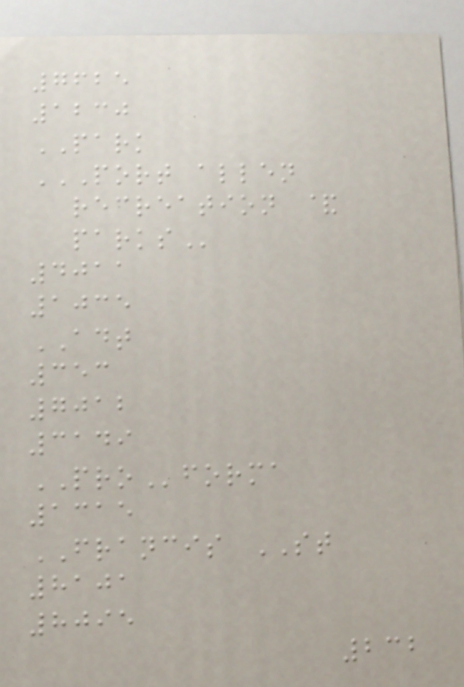7625
1230
PARK
PORT ALLEN
RECREATION &
PARKS
4011
1035
ADT
353
7012
3149
PROforma
1315
FRANCIS ST
8101
8095
232
